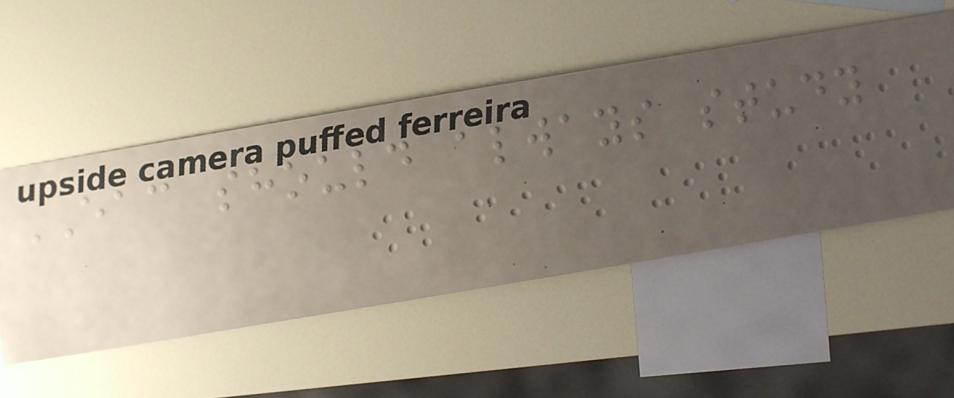EAC should always study
